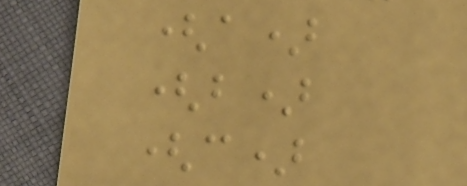(a)
(b)
(c)
